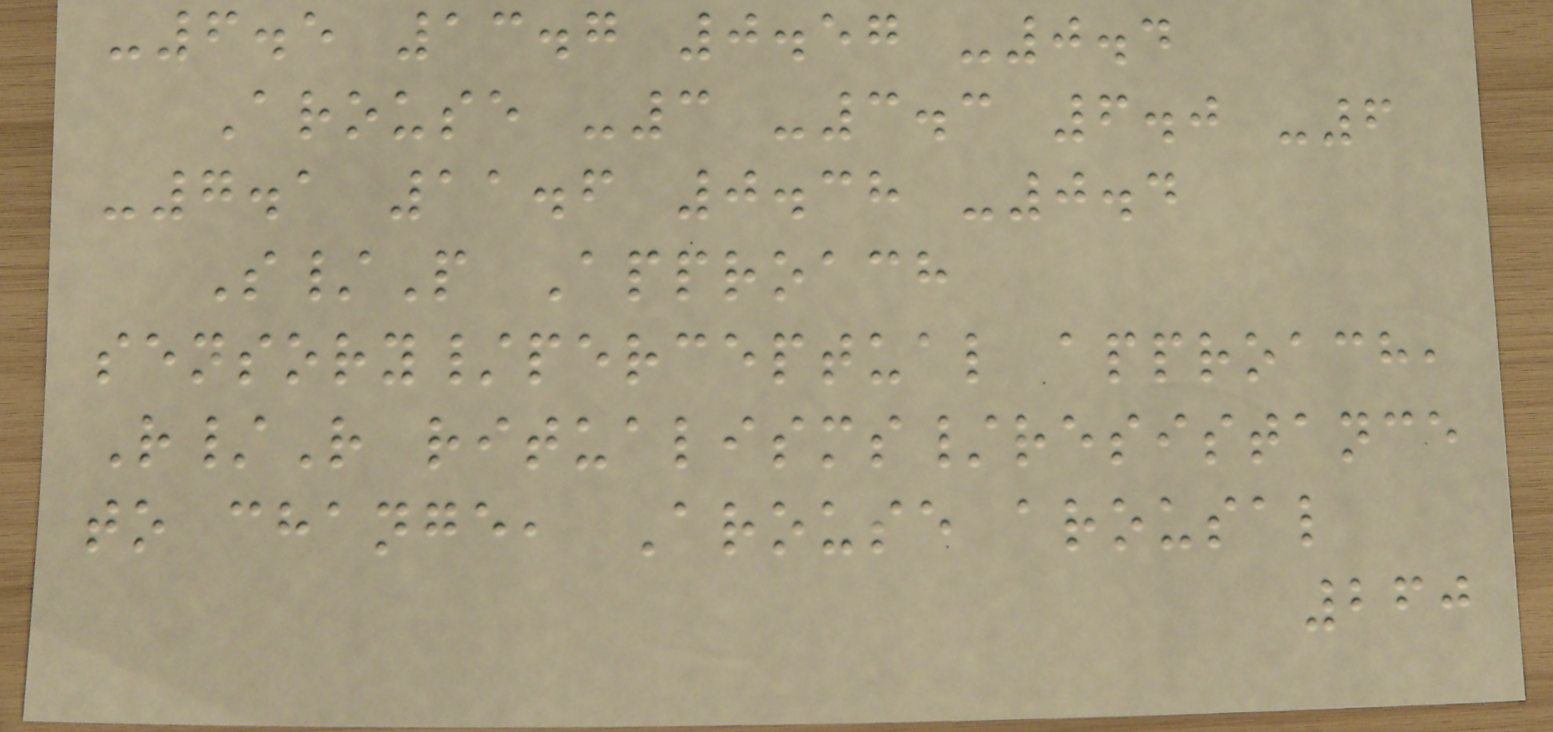-6.5 13.7 0.57 -0.4
Arouse -3 -3.3 6.0 -6
-7.1 11.6 0.38 -0.4
S/P Approach
sensory/perceptual approach,
R/R ritualisms/resistance
to change, Arouse arousal
260
